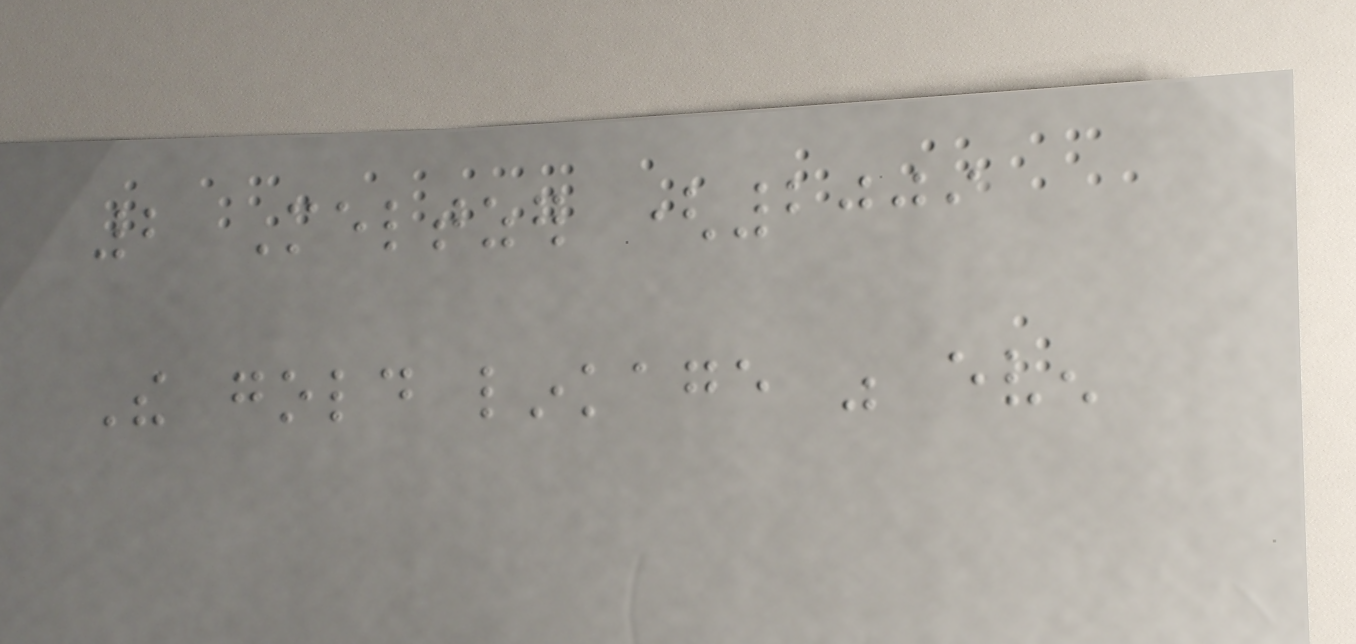2 Meltzer (2009
The gold linkage was even
